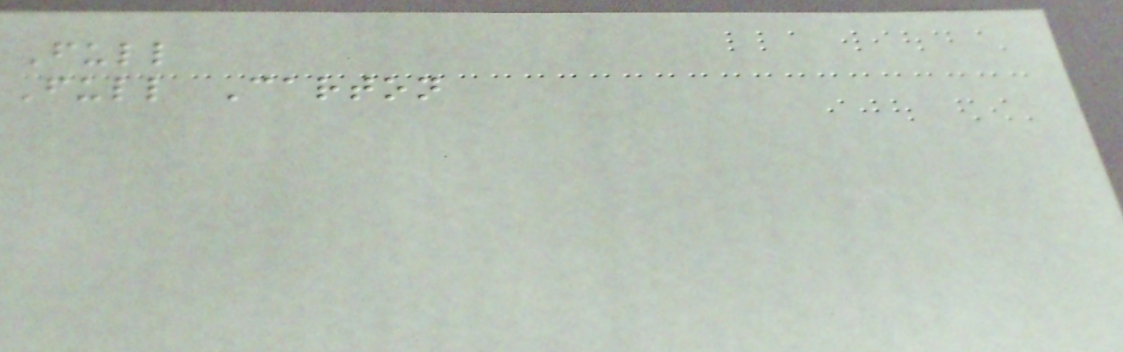Full
Full Carton
